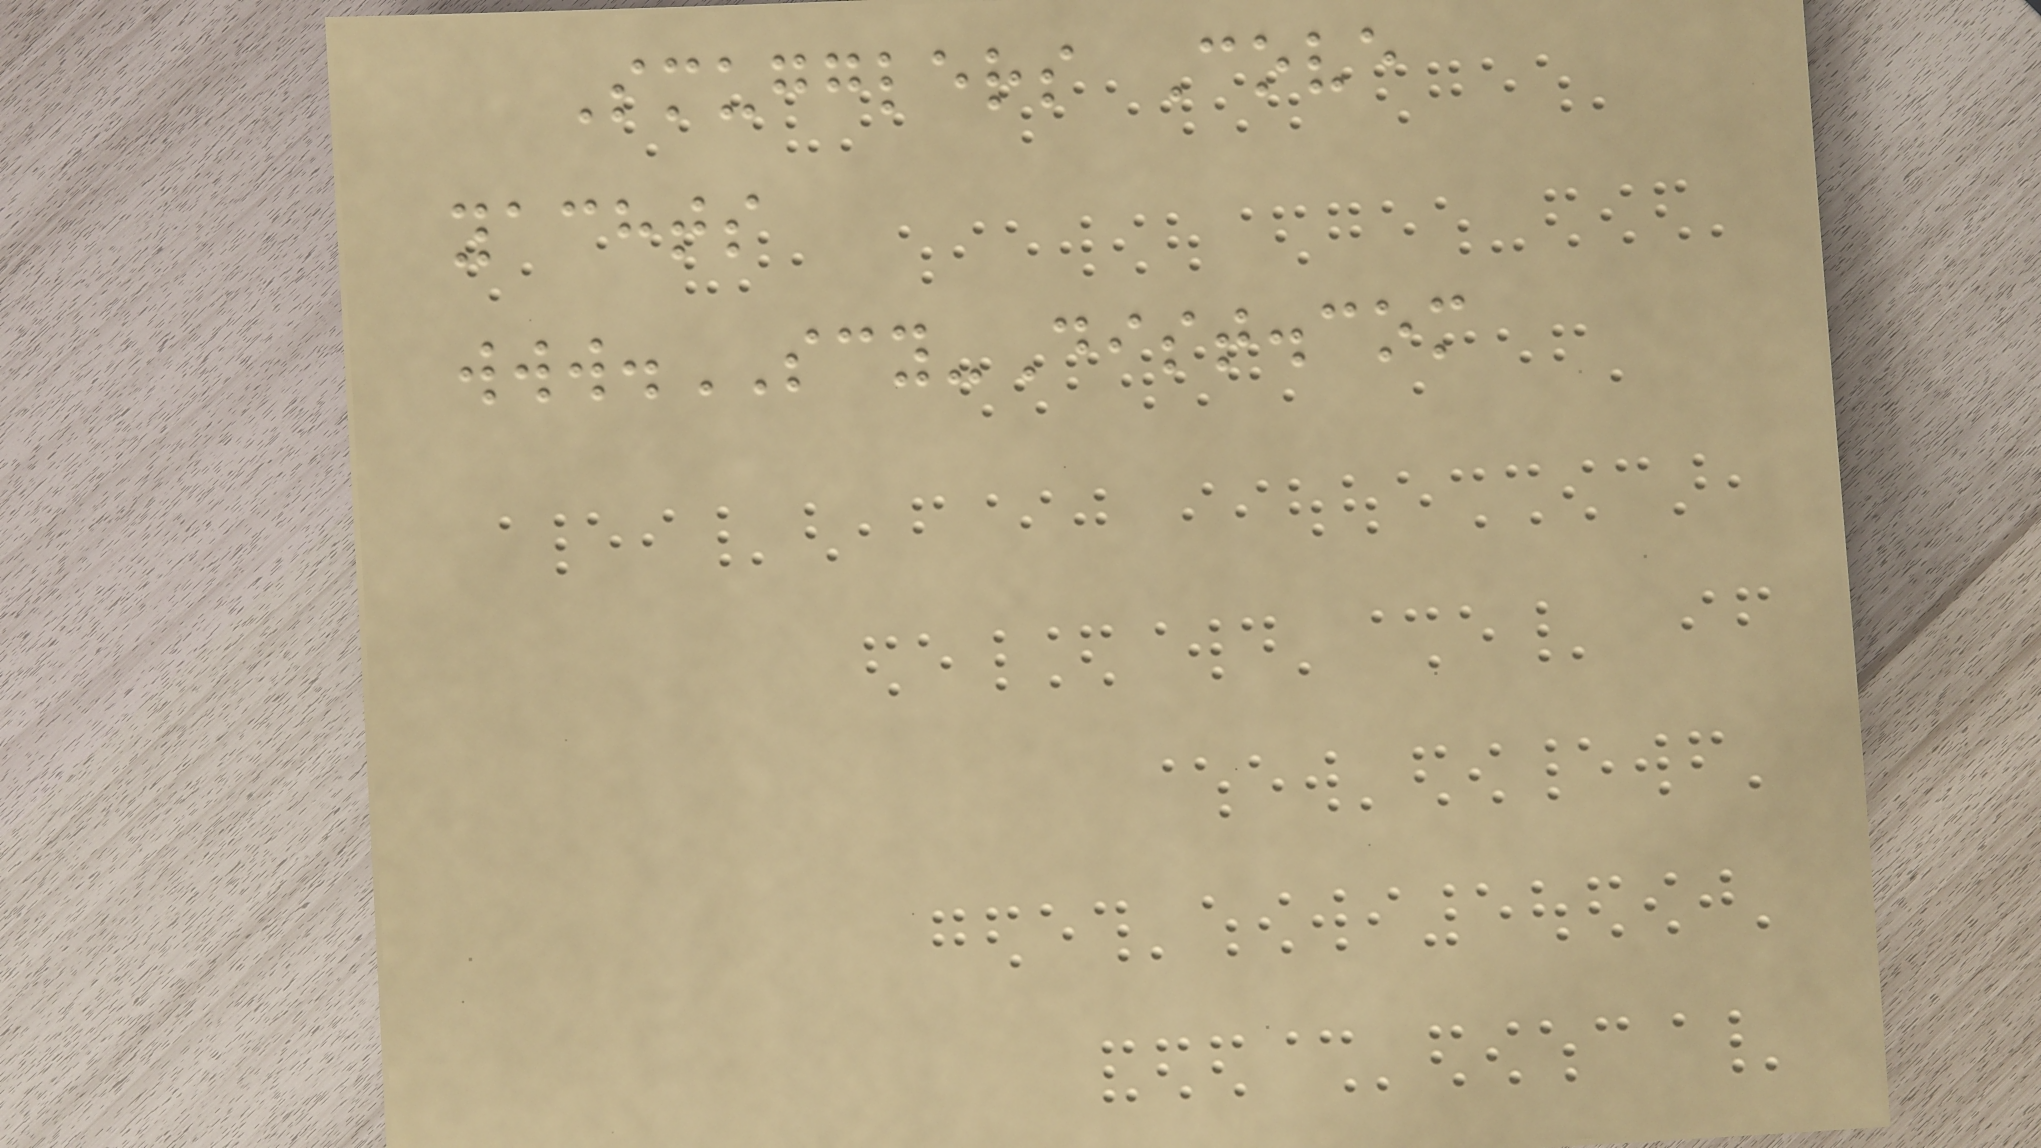Smugglers Cove
yachts
www.SCY-Dist.com
